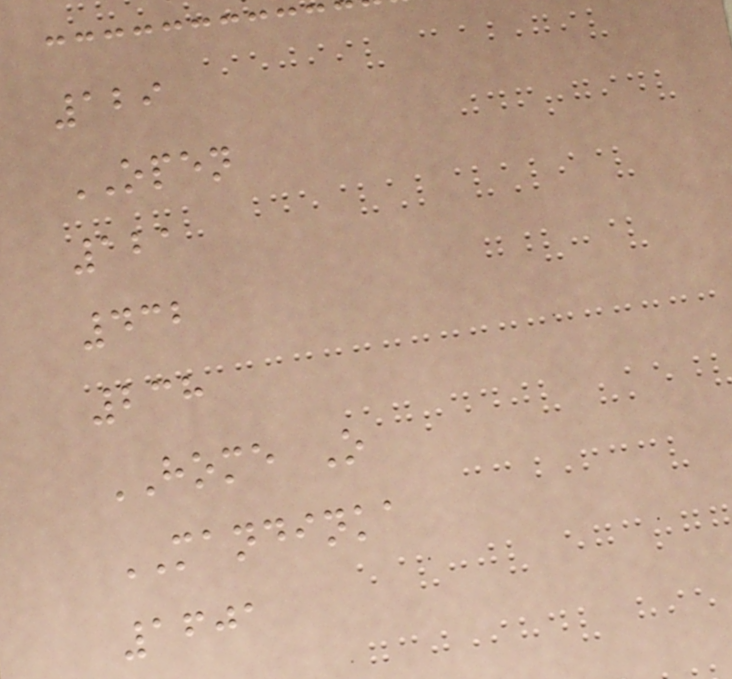129
OPEN
121
432
238
HOME O
MANDINKA
1601
